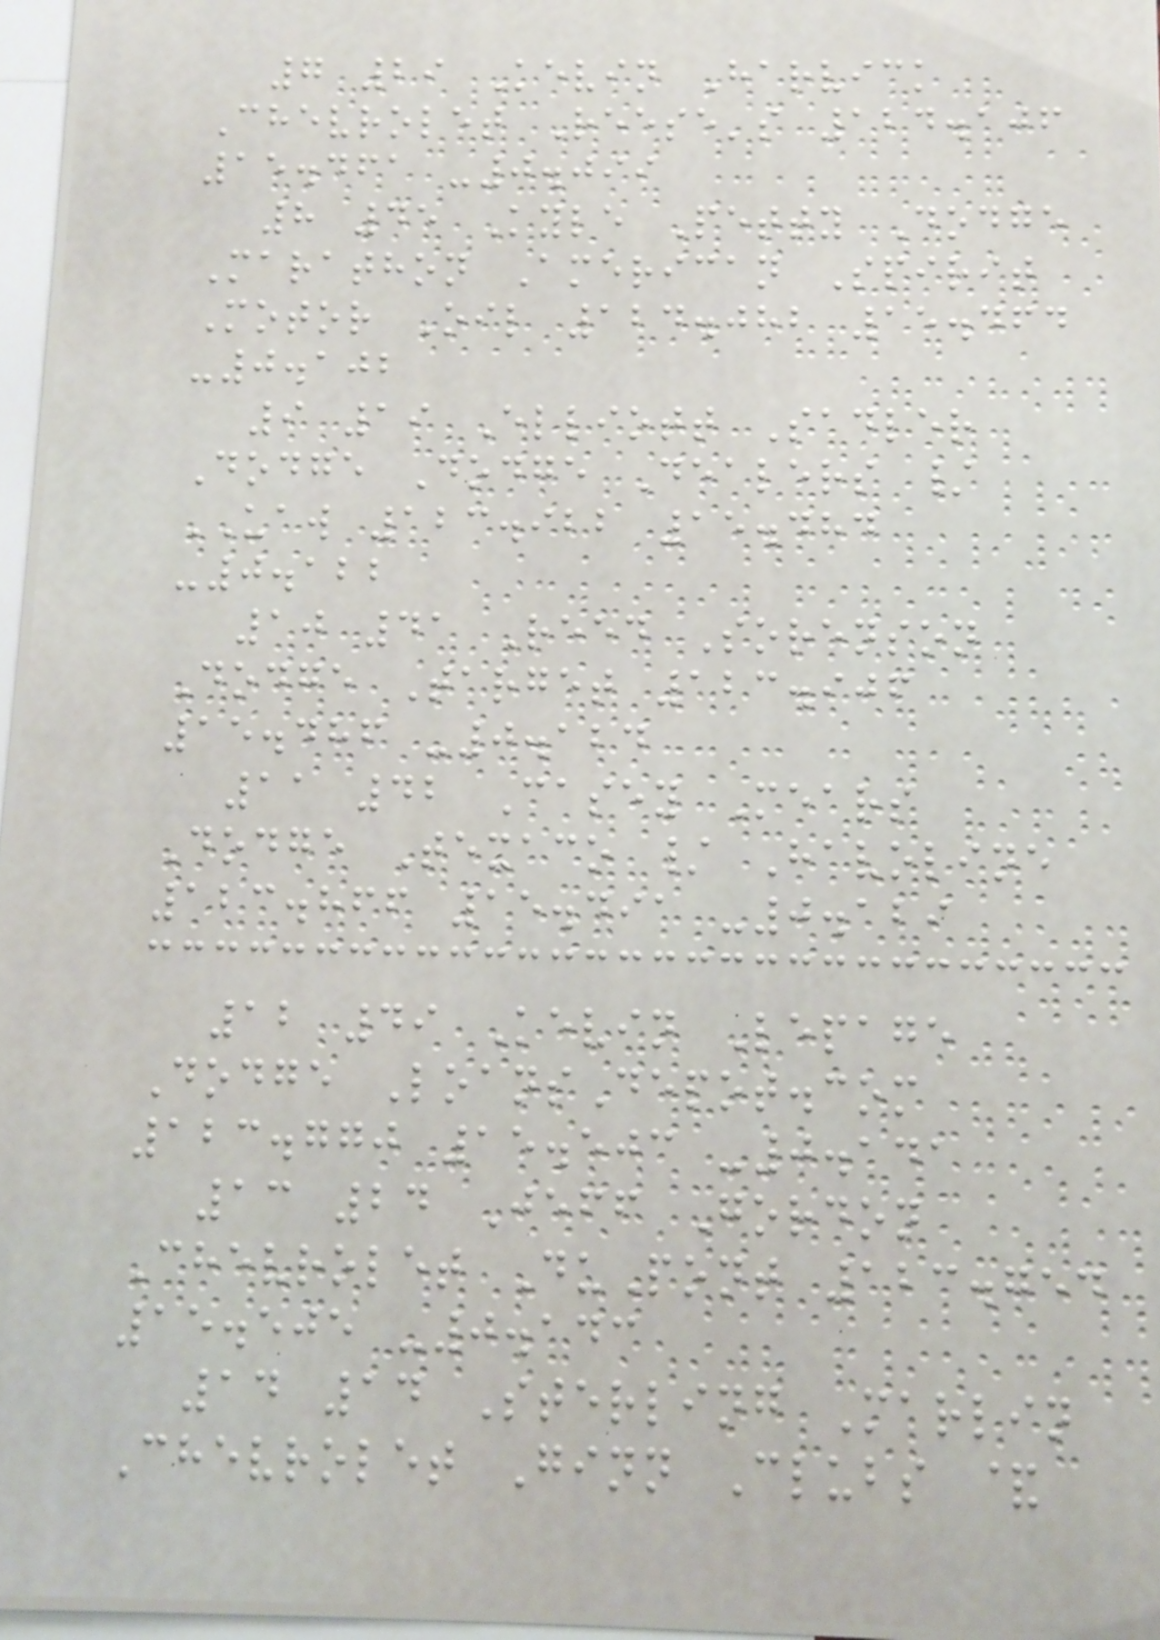7 29 Kevin Harvick
Chevrolet Reese's 124.106
15.461 -0.099
8 45 Kyle Petty Dodge
Marathon American Spirit
Motor Oil 124.082 15.464
-0.102
9 19 Elliott Sadler
Dodge Dodge Dealers /
UAW 123.922 15.484
-0.122
10 41 Reed Sorenson
Dodge Target 123.906
15.486 -0.124
11 42 Casey Mears
Dodge Texaco / Havoline
123.866 15.491 -0.129
12 49 Kevin Lepage
Dodge LoansDepot.com
123.770 15.503 -0.141
13 24 Jeff Gordon
Chevrolet DuPont 123.754
15.505 -0.143
14 14 Sterling Marlin
Chevrolet Ginn Clubs &
